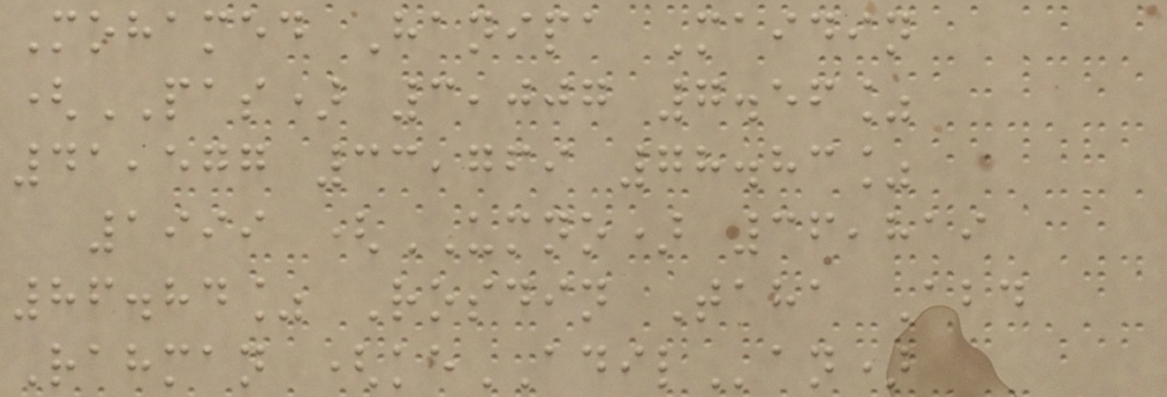Mohamed Hanipa Maidin
(PAS) 3,007 7.56%
41,577 33,769 78.83%
1999 (UMNO) 36,819
86.84% Rosdin Taha Abd
Rahman (keADILan)
